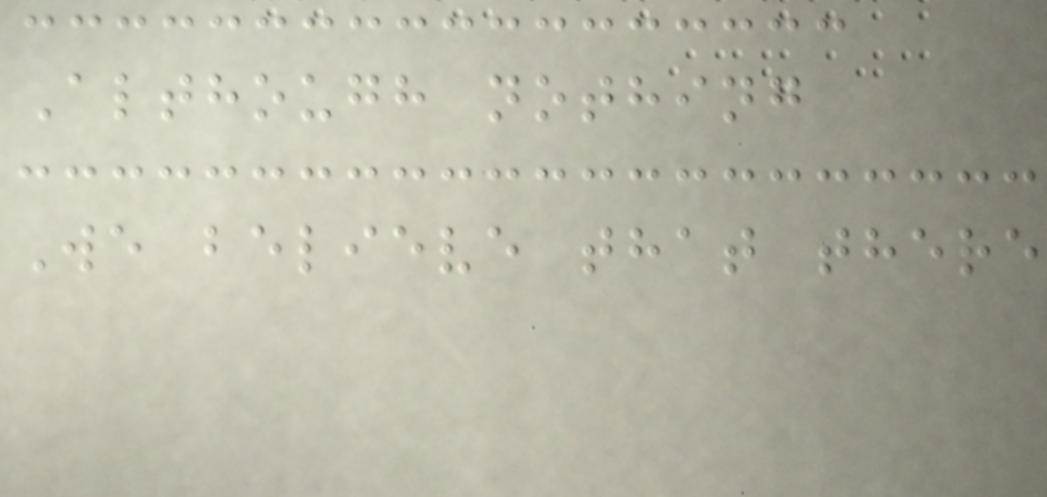Although nothing
We believe that there
